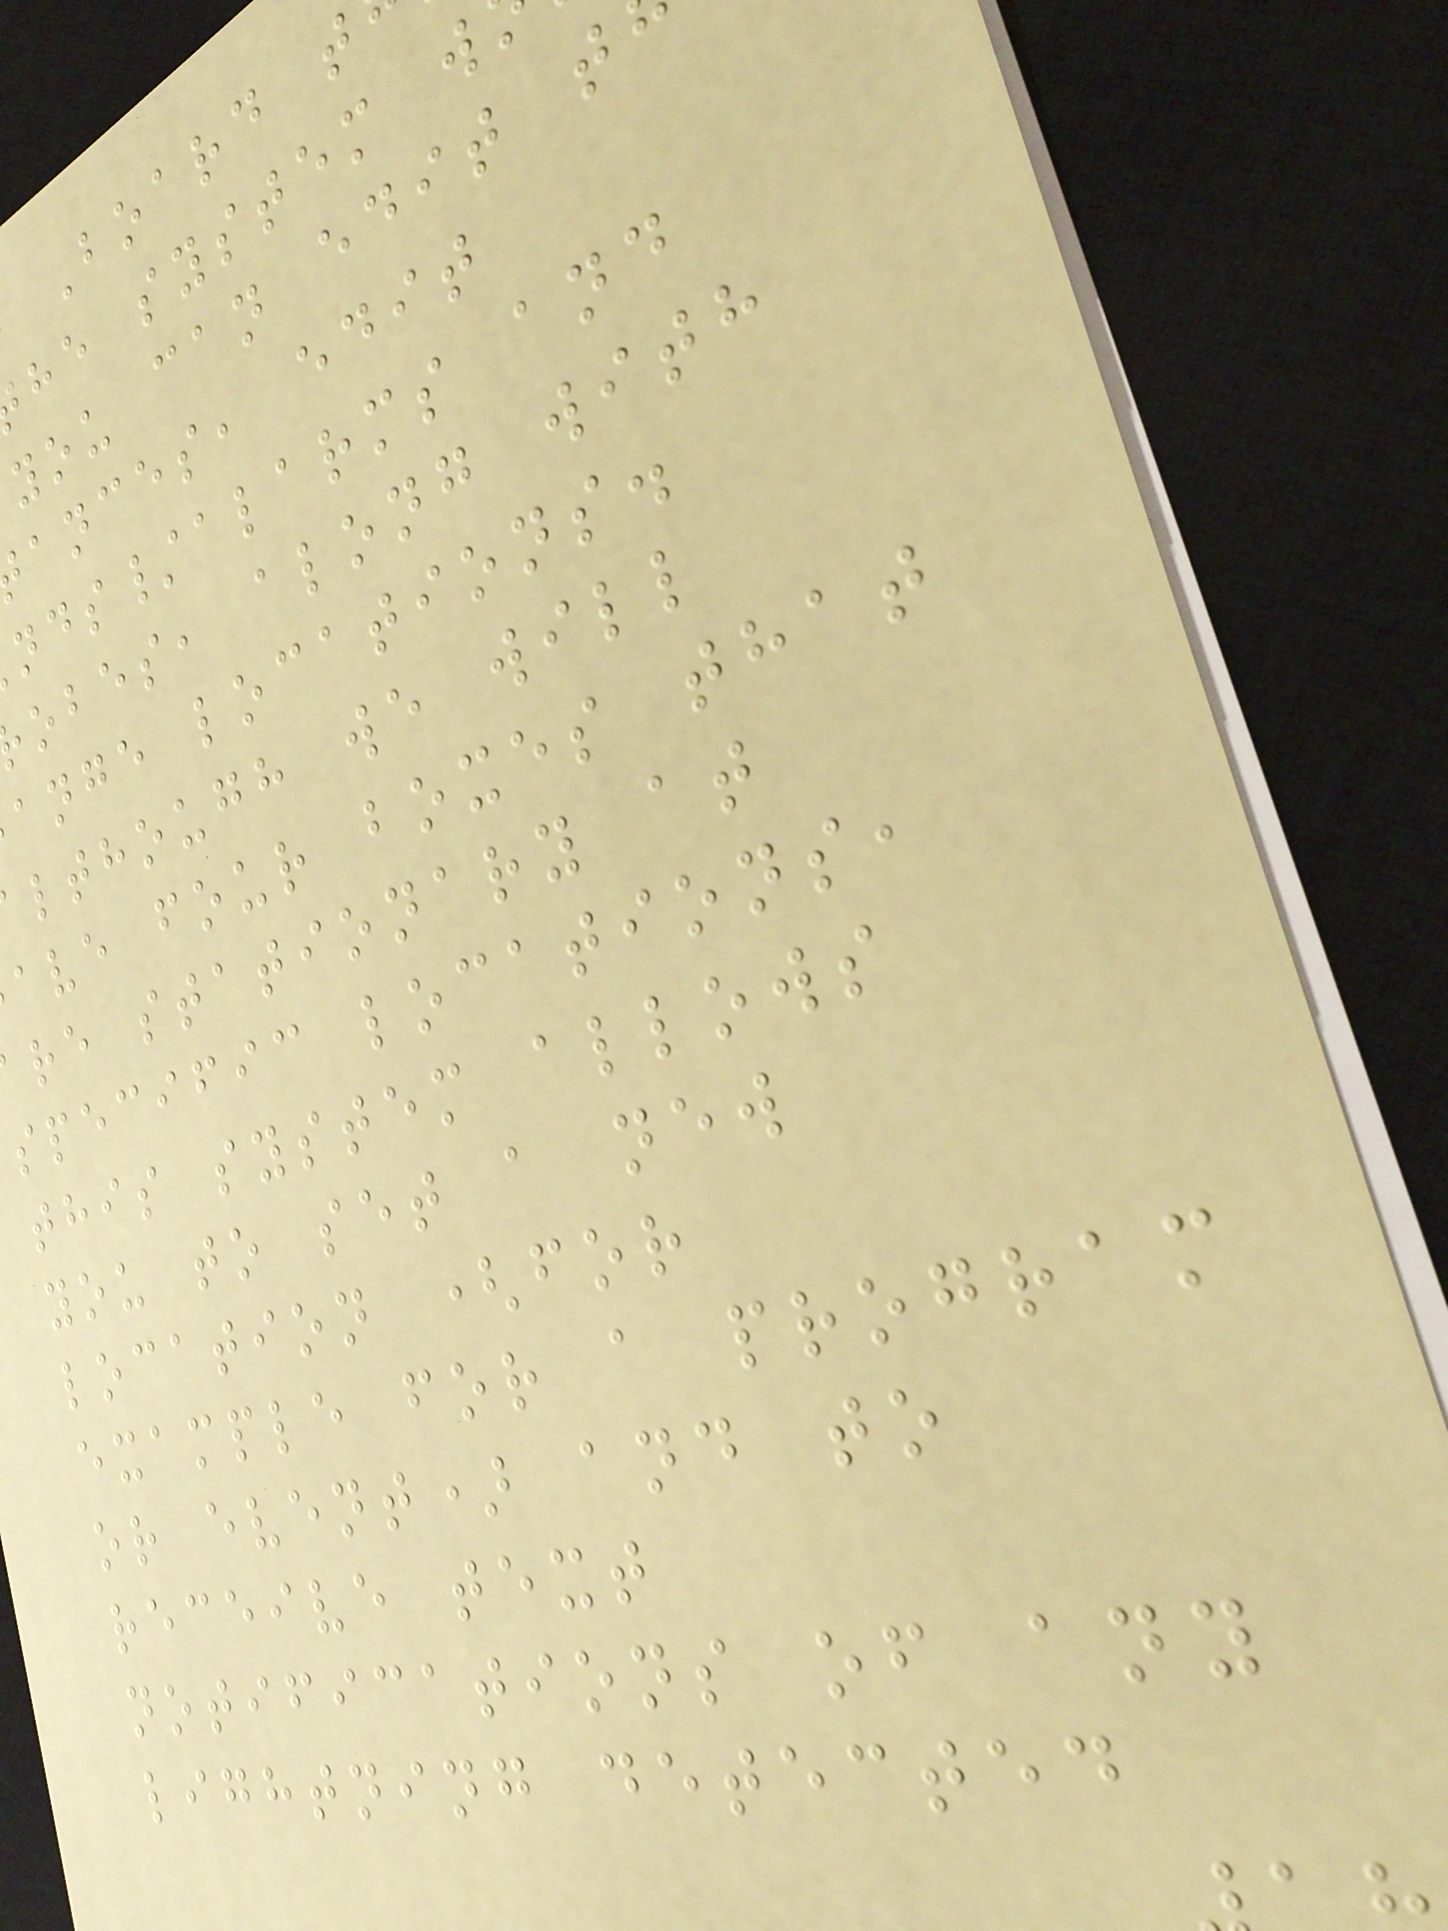Board t
he system w
you can edit t
ances, edit
nds/alarms and
obes, along with
ange locations.
lthough we will
ave four boxes that
re stationary at
specific locations,
this system allows
you to set a new
location (for
example for a program
or event) and to
receive text
notifications of any
lightning detected
